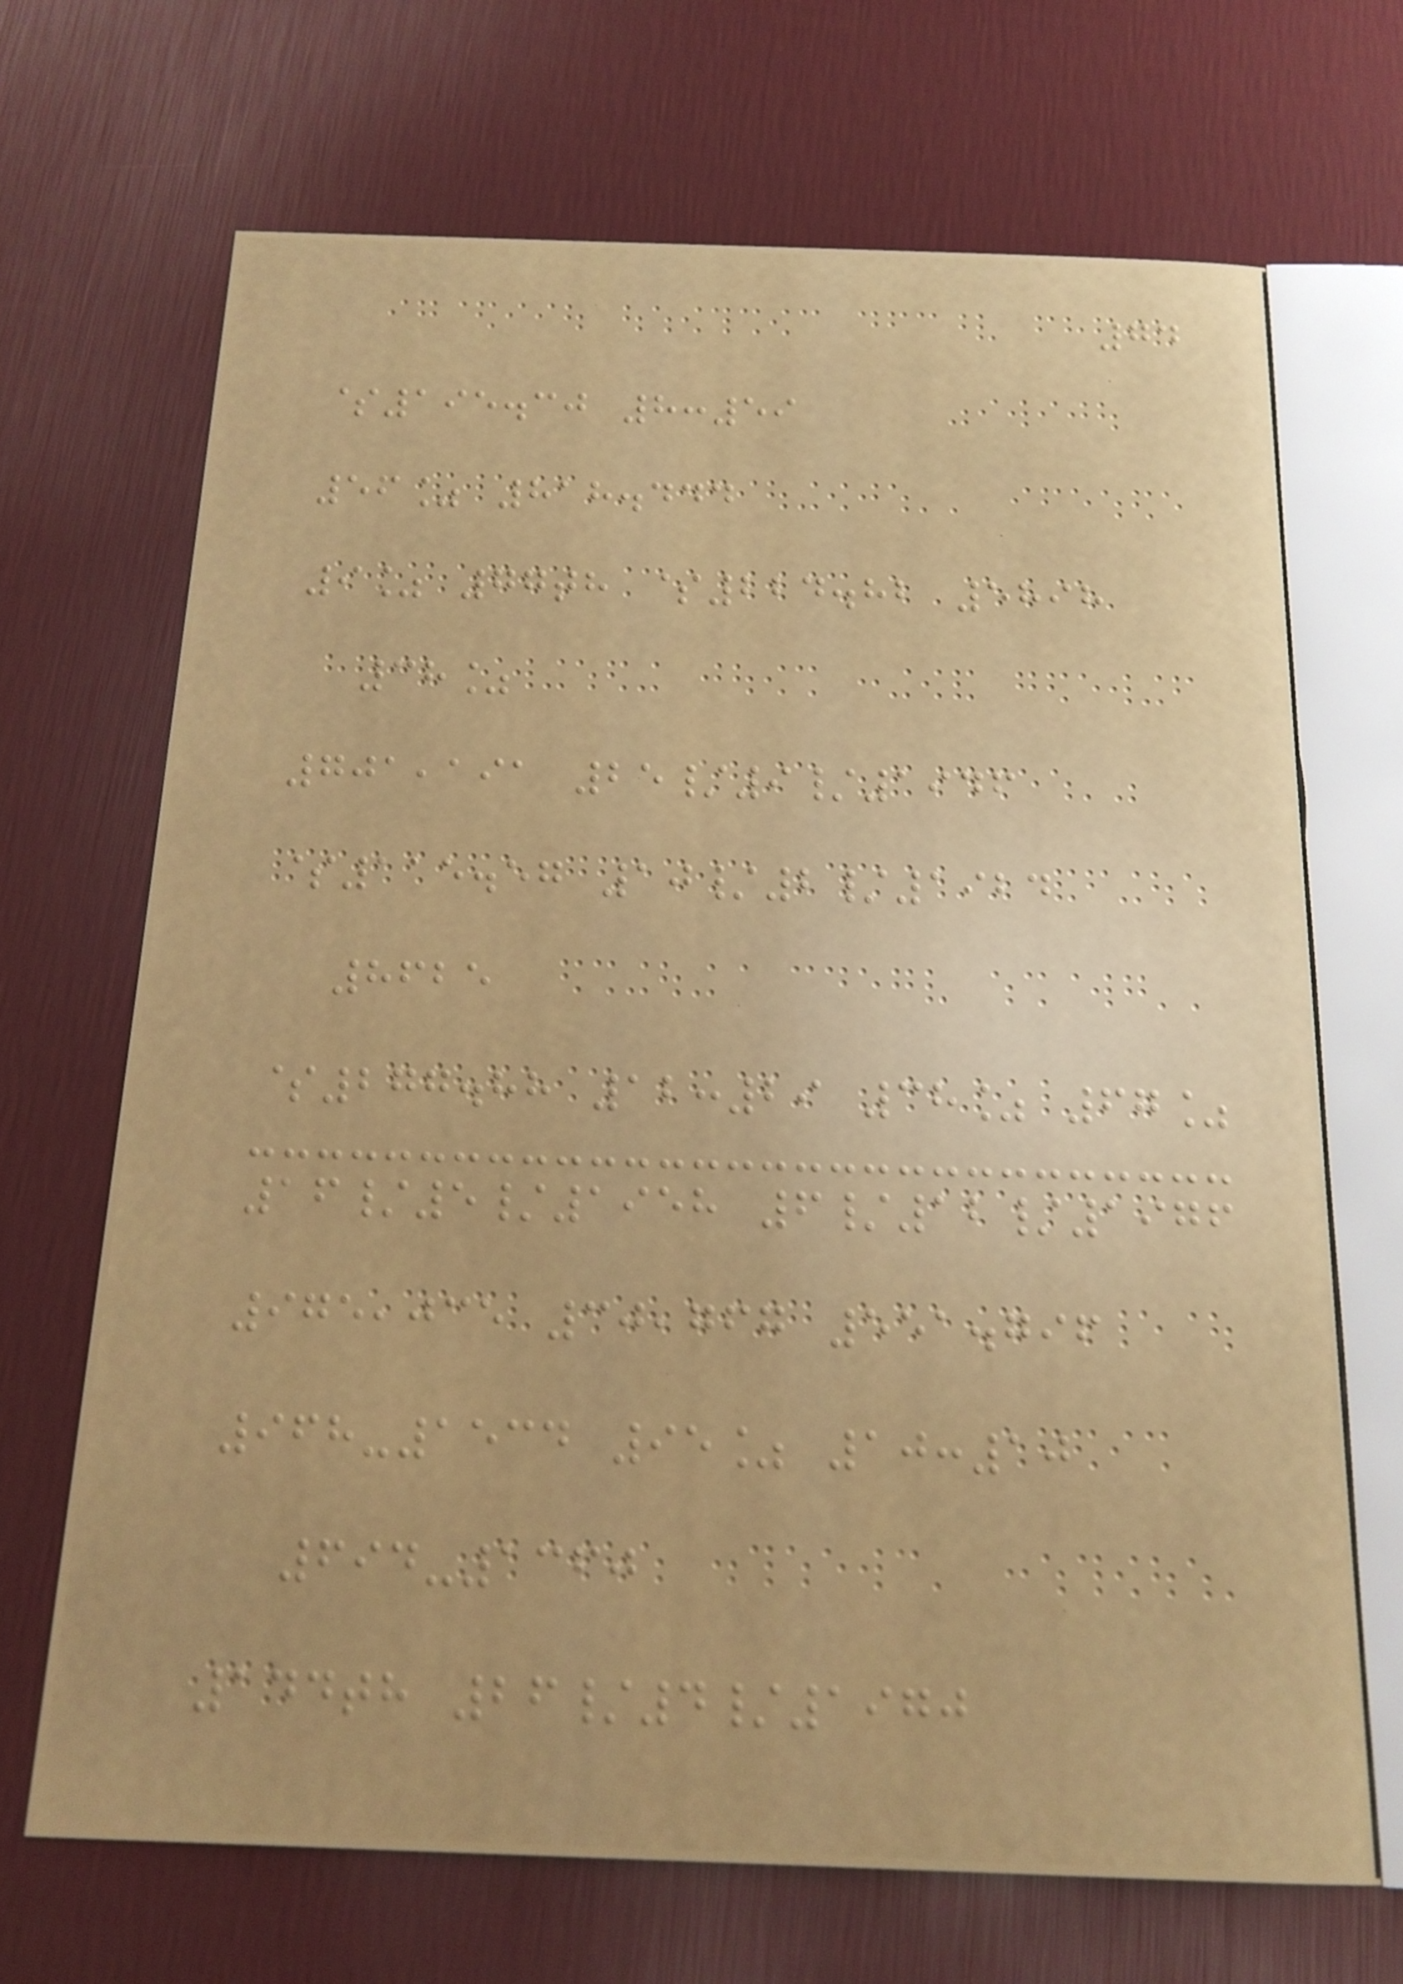74
$195.30 8:59
56% 818.444
9% 77th $224.82 5898
38%
701,191 25/9/1946
$115.57 10/2/1924
8625
$277.88 12:29 38% 67%
16/5/1958 6/12/1976
975,035 30,767 551.796
968-1534 95% 10:10
694-1360
144th 26/4/1970
